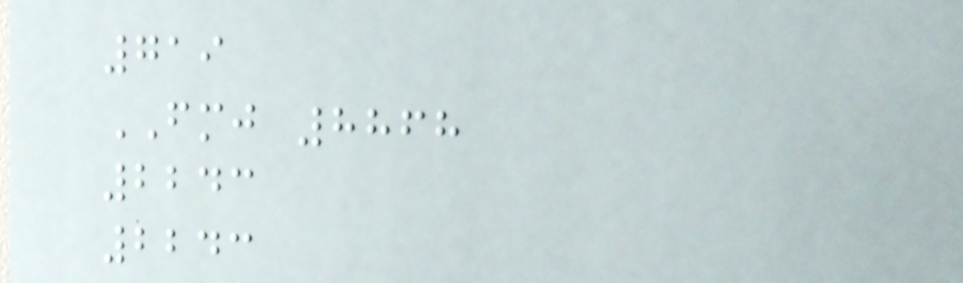719
FMJ 8868
2243
2243
